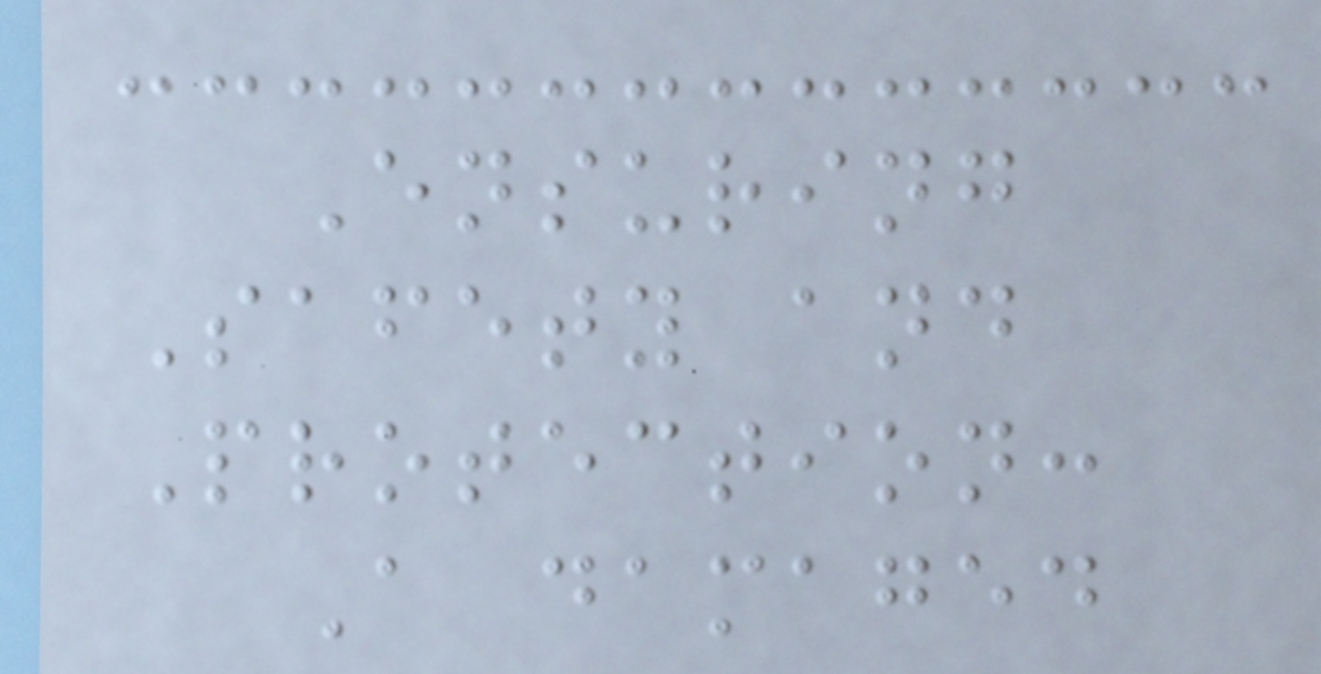Ensuring
Safety and
Protection:
A damaged
